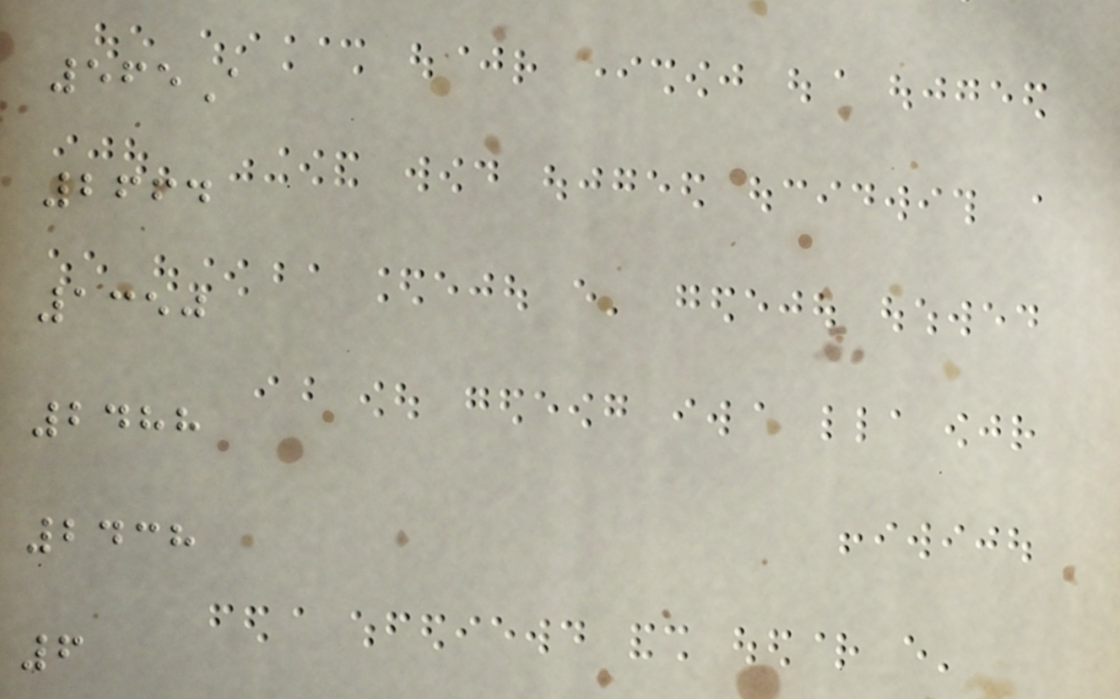565A
2664
1350
2488
2438
6
